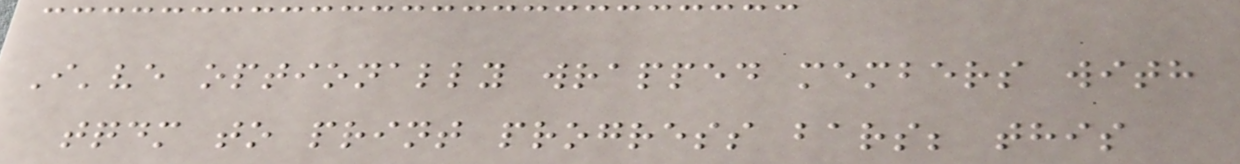I've optionally wrapped members with
tqdm to print progress bars; this
